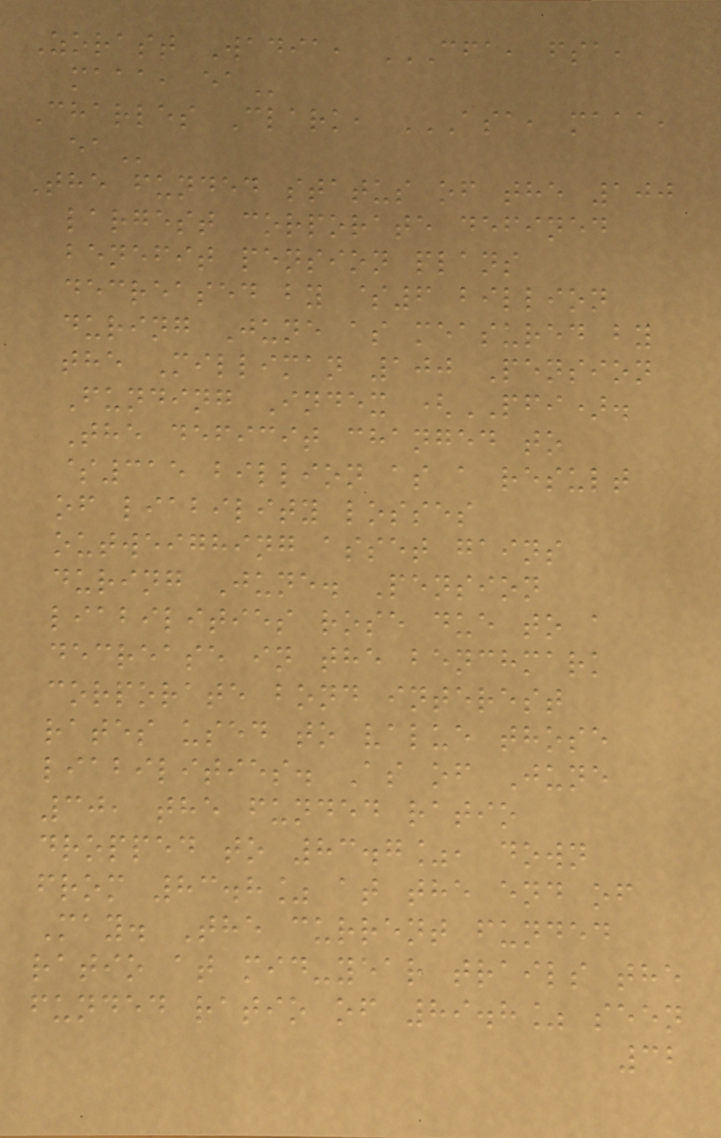Zorast Wadia, CFA, FSA,
MAAA, EA
Charles Clark, ASA, MAAA,
EA
The funded status of the 100
largest corporate defined
benefit pension plans
decreased by $6 billion
during June as measured by
the Milliman 100 Pension
Funding Index (PFI).
The deficit changed to
$315 billion as a result
of liability losses
outweighing asset gains
during June. Pension
liabilities rose due to a
decrease in the benchmark
corporate bond interest
rates used to value those
liabilities. As of June
30, the funded ratio
dropped to 83.7%, down
from 83.8% at the end of
May. The current funded
ratio at mid-year trails the
funded ratio of 89.8% seen
32
